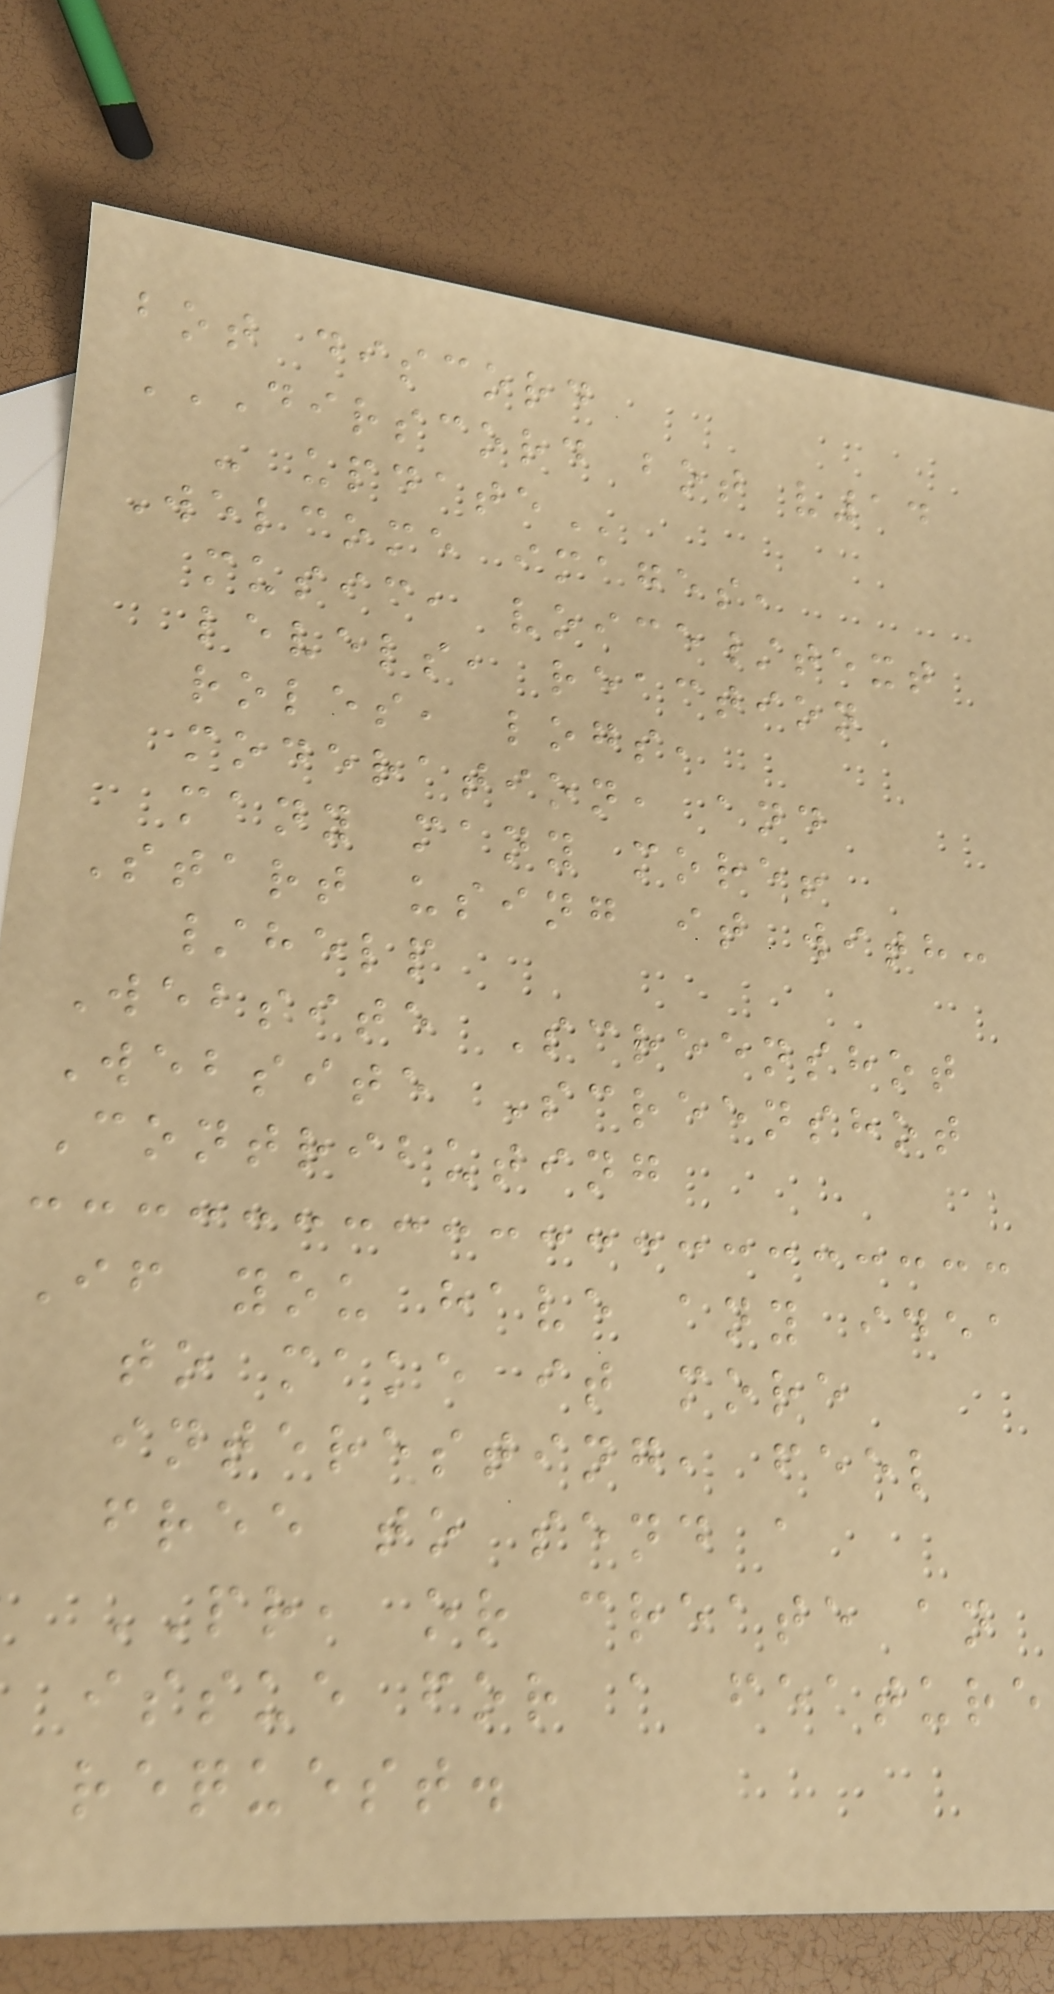bot discord
DIRSCORD BOT V14
- UPDATE
Welcome images,
music, voice/text
levels, reaction
roles, logs,
moderation, and
many many more!
Start using it with:
/help
Website Screenshot
Website Screenshot
Contributing
If you have any idea
to make it more
interesting, feel
free to send a
PR, or create an
issue for a feature
request.
